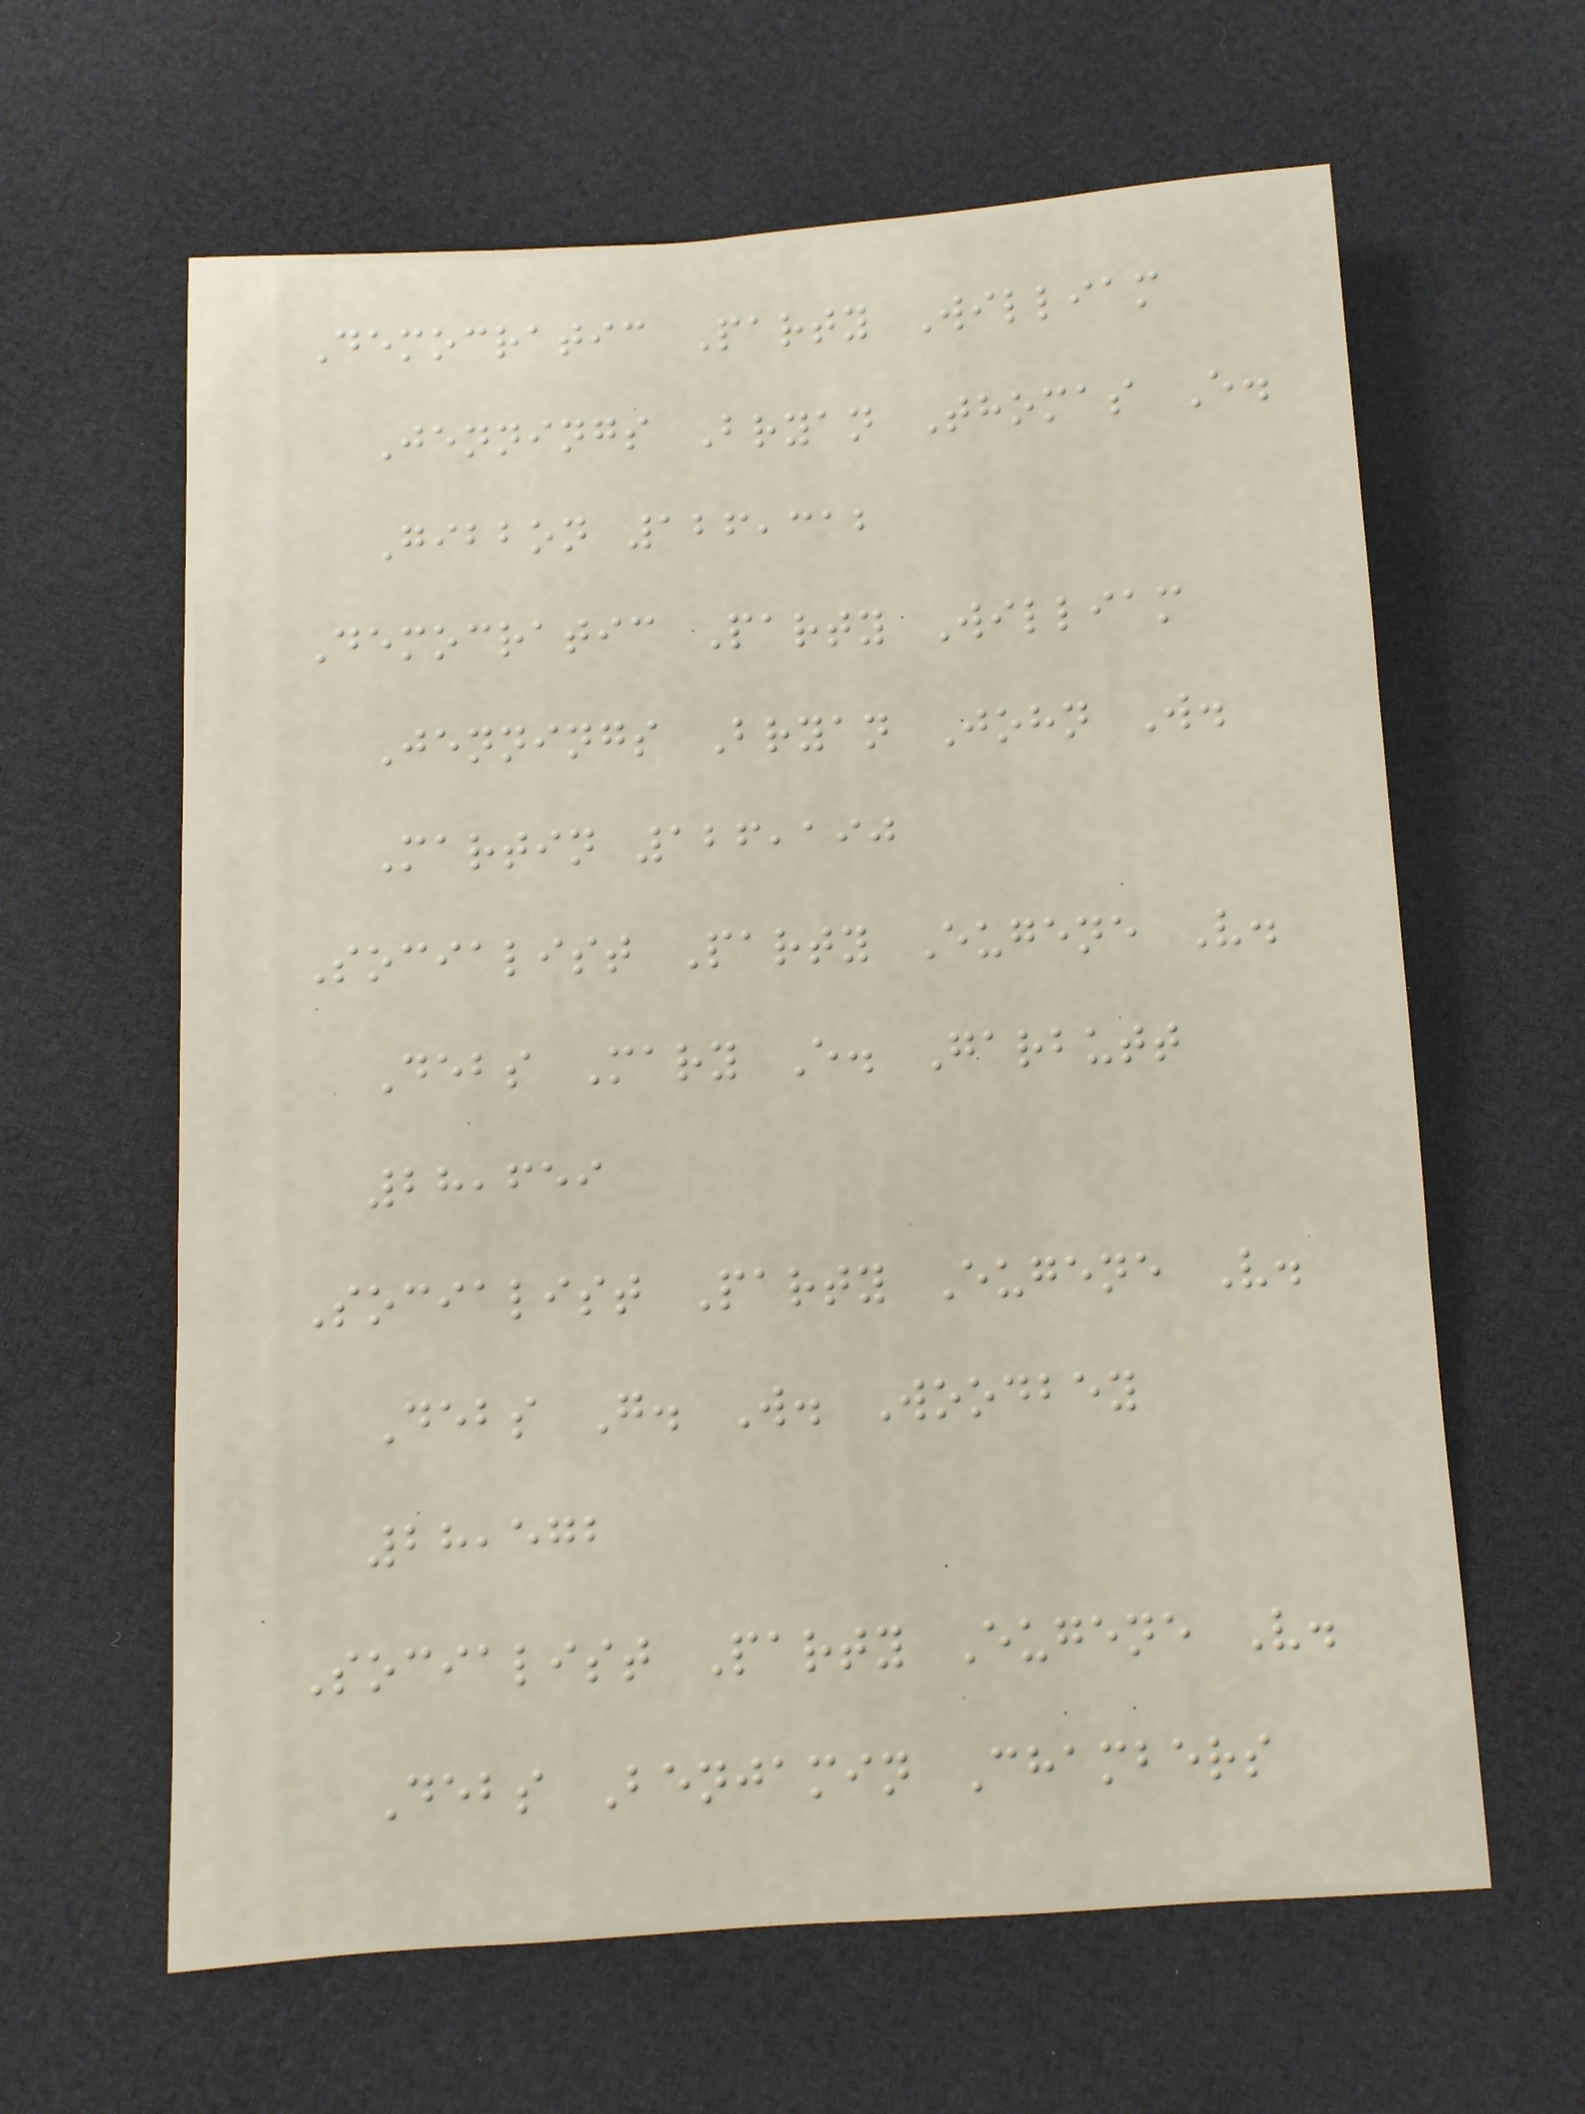Democratic Party William
Jennings Bryan Thomas E.
Gibbon 126,312
Democratic Party William
Jennings Bryan John W.
Martin 126,190
Socialist Party Eugene V.
Debs Mary E. Garbutt
28,659
Socialist Party Eugene V.
Debs G. W. Woodbey
28,572
Socialist Party Eugene V.
Debs Benjamin Chambers
